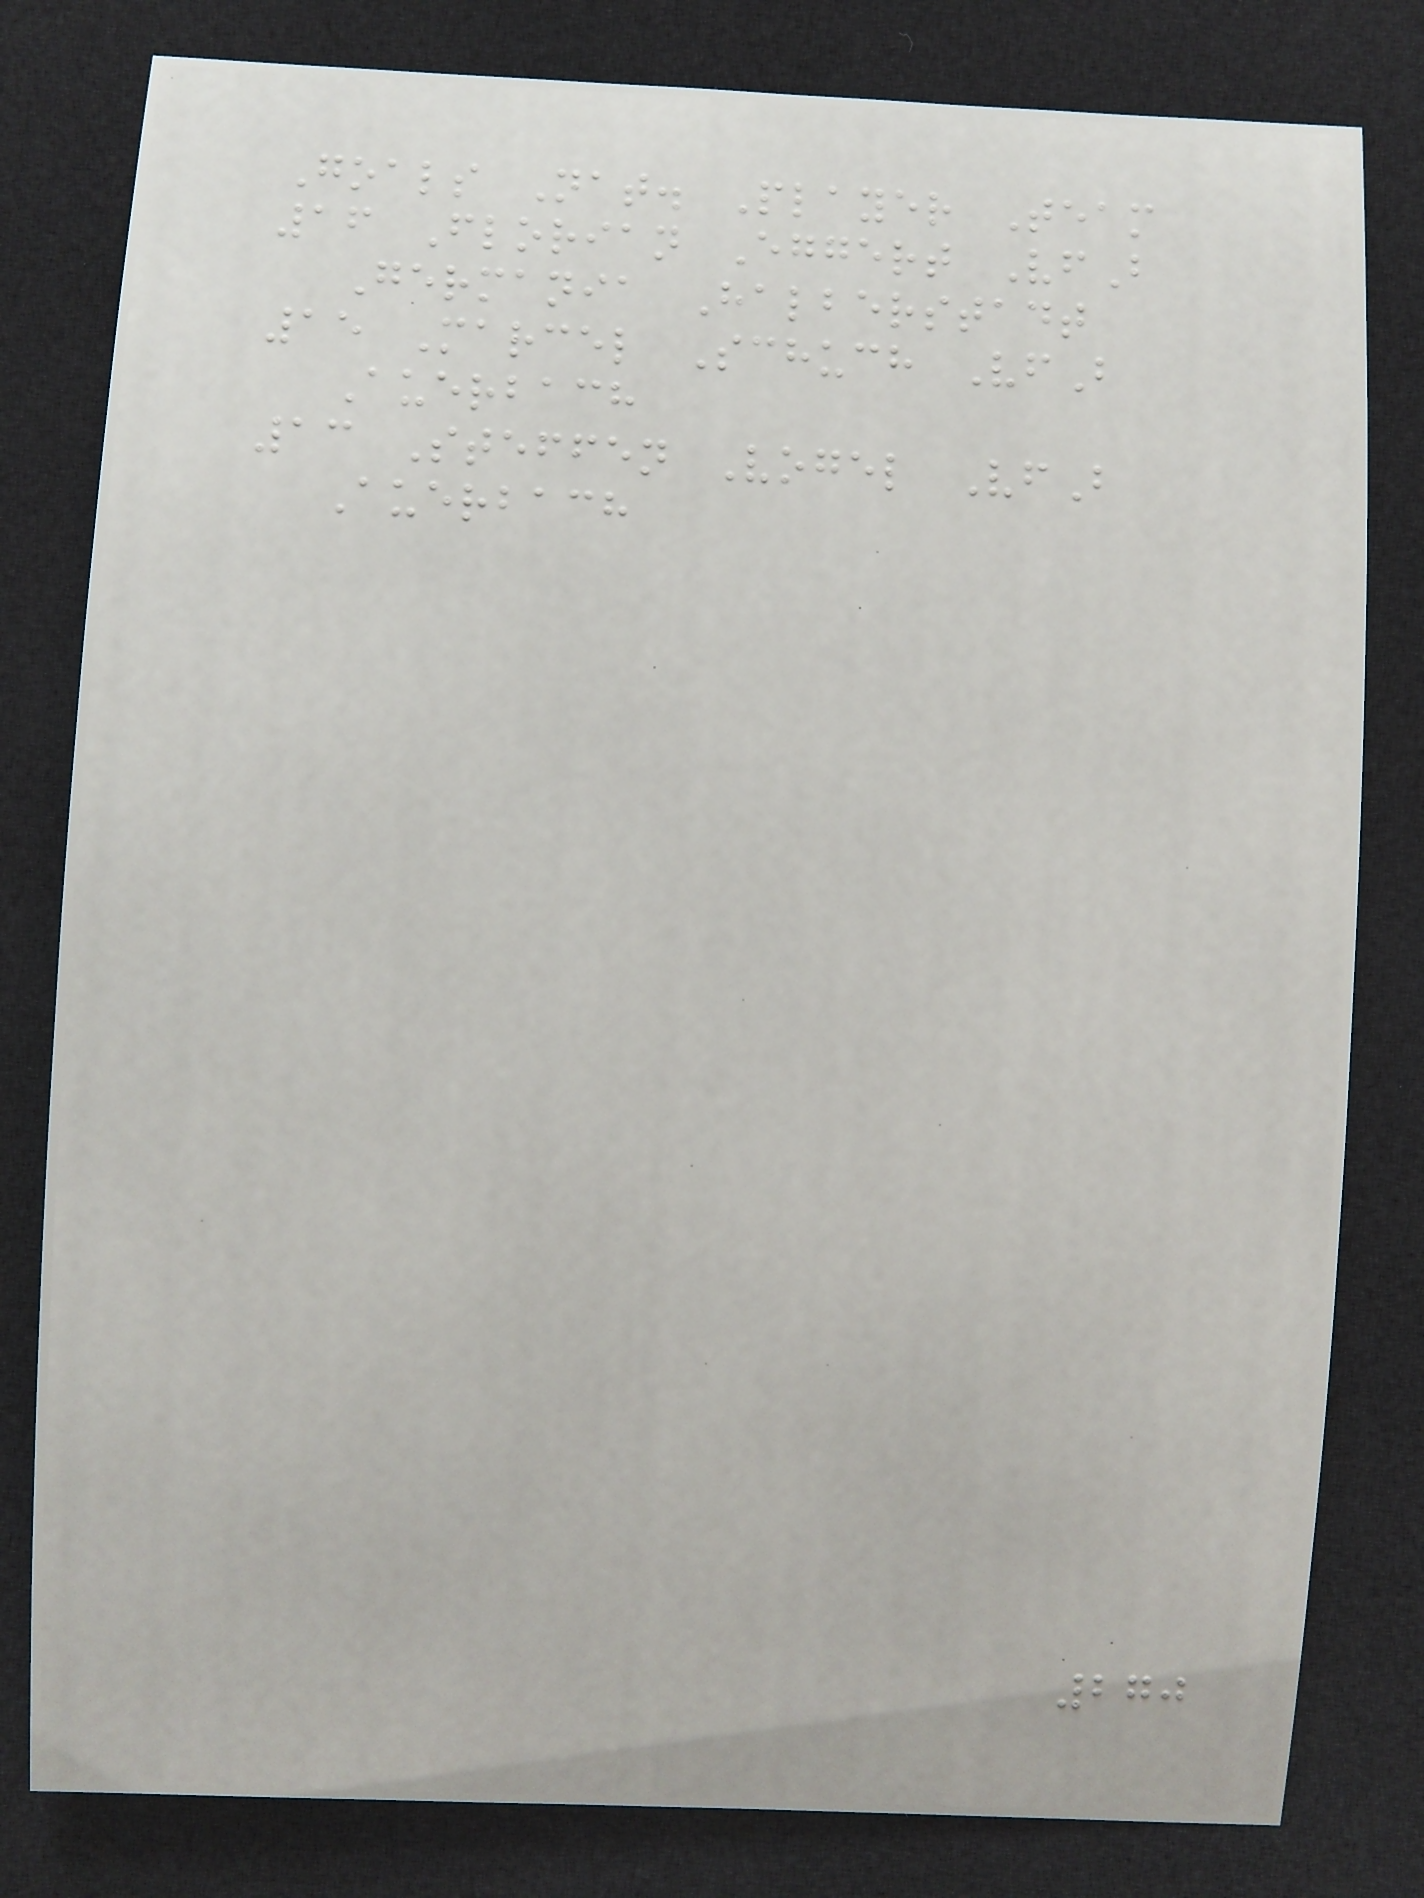Goals Nat. Player Team
16 Florian Eggert VfB
Germania Halberstadt
15 Marcel Schuch VfB
Auerbach
13 Steffen Vogel VfB
Auerbach
270
